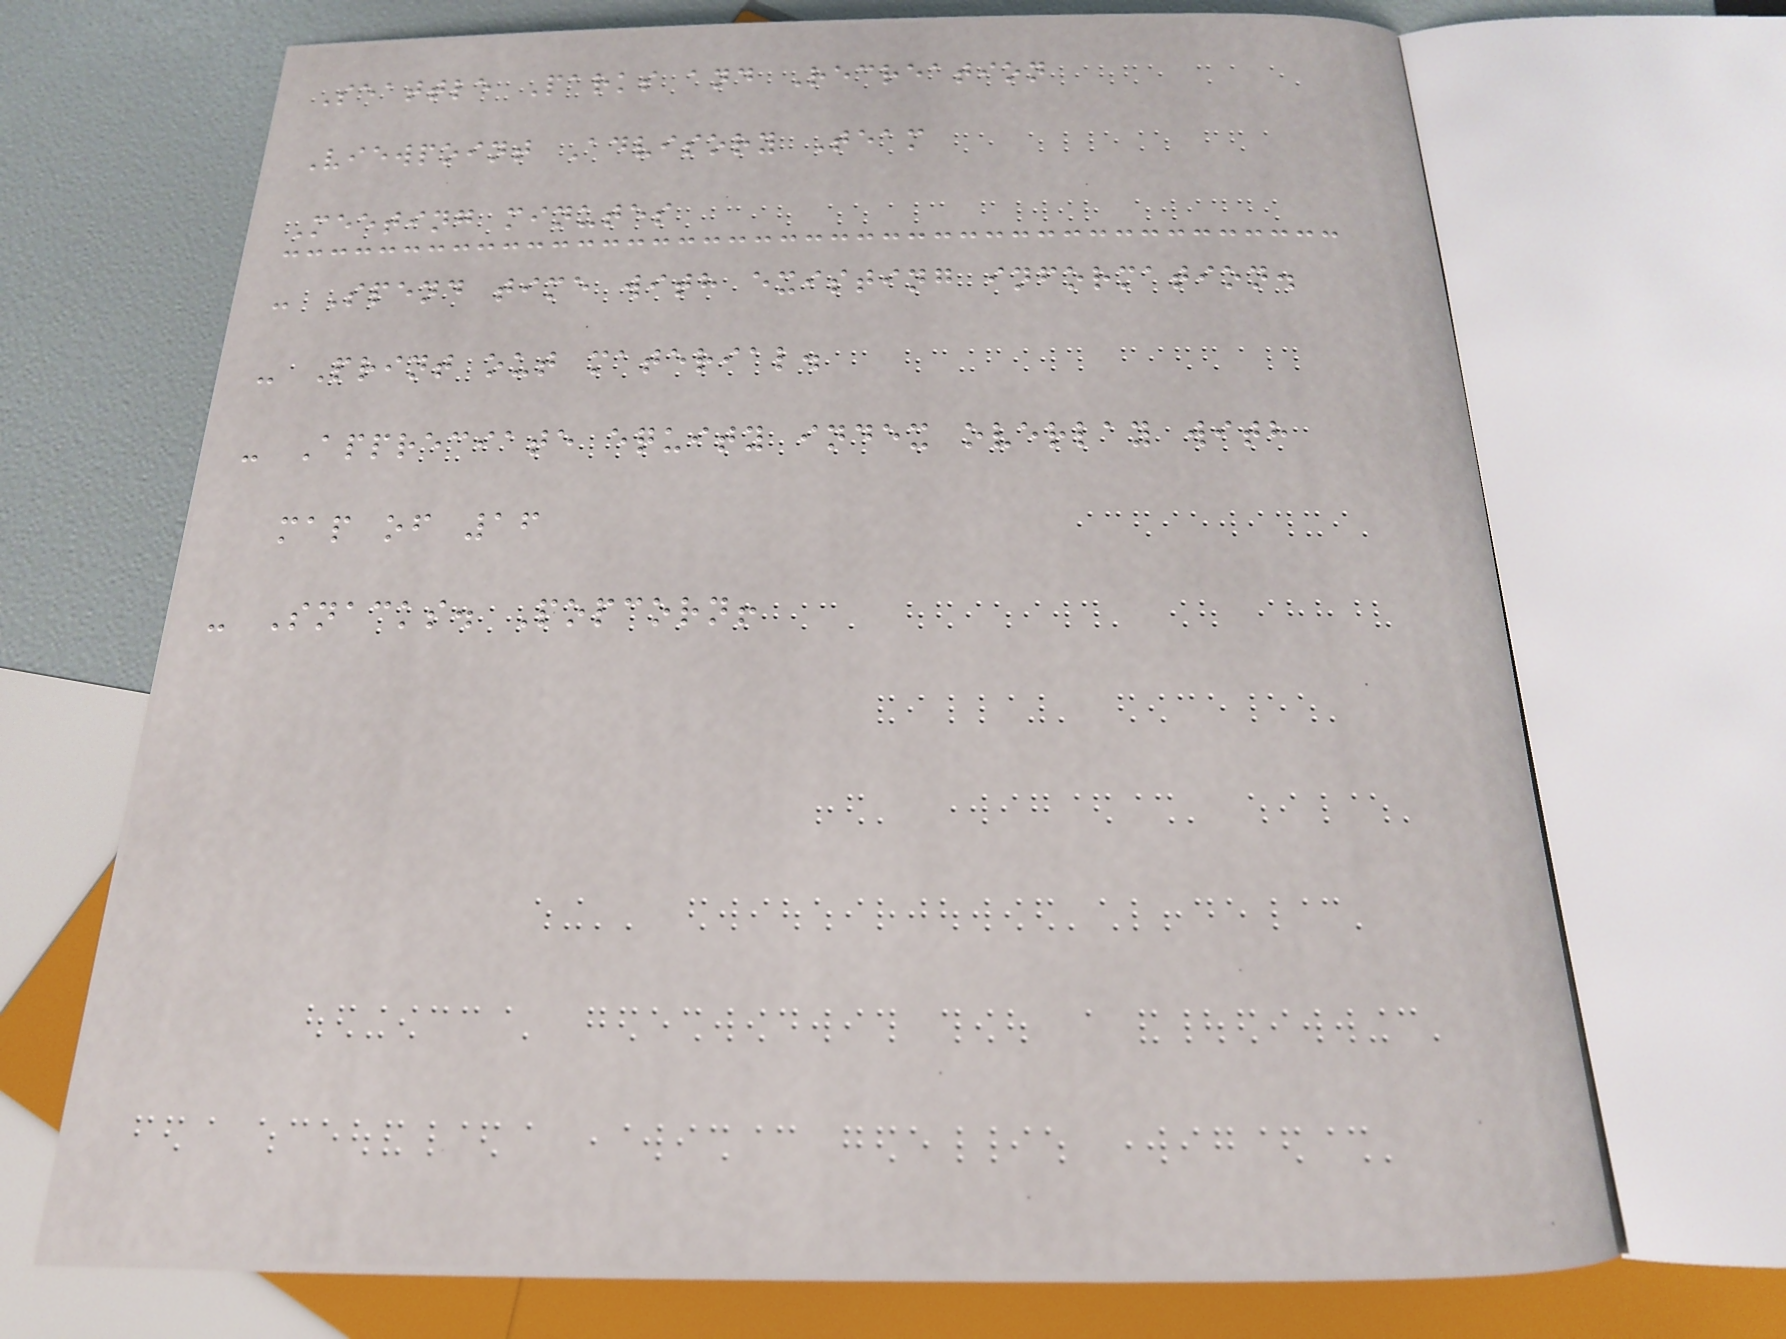Seattle Parks and Recreation
Viewpoint Advisory Team
Meeting minutes
- Spend time with existing information.
- Print out material.
- Appreciate equity index overlay with
map of 16
- Snacks. Popcorn!
